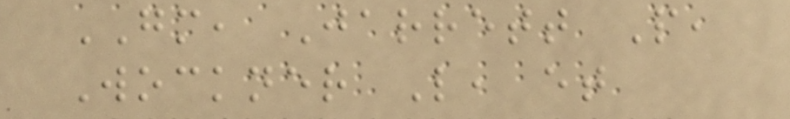GM, Jarrett P,
Wockner L, et
